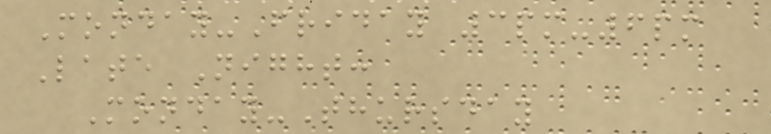Monday-Friday 3pm-6pm
Late Night:
Monday-Thursday
